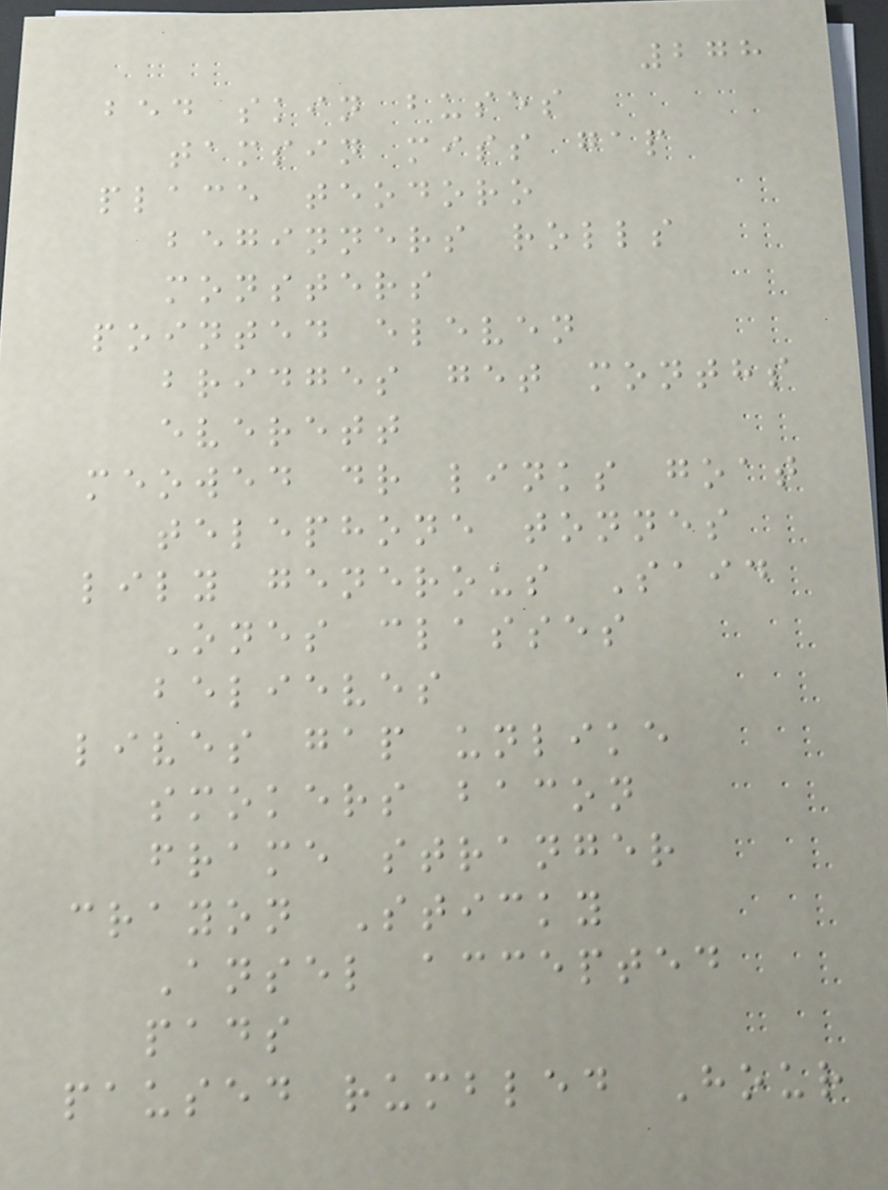278
bed skin buses
tamsin miss gap
place teodoro
beginners rolls
monsters
pointed eleven
bridges get months
everett
meowed dr links goat
telephone tonnes
lily generous Said
Ones classes
believes
lives gap unlike
smokers bacon
frame stranger
crayon Sticky
Ansel accepted
pads
paused rumbled Hour
